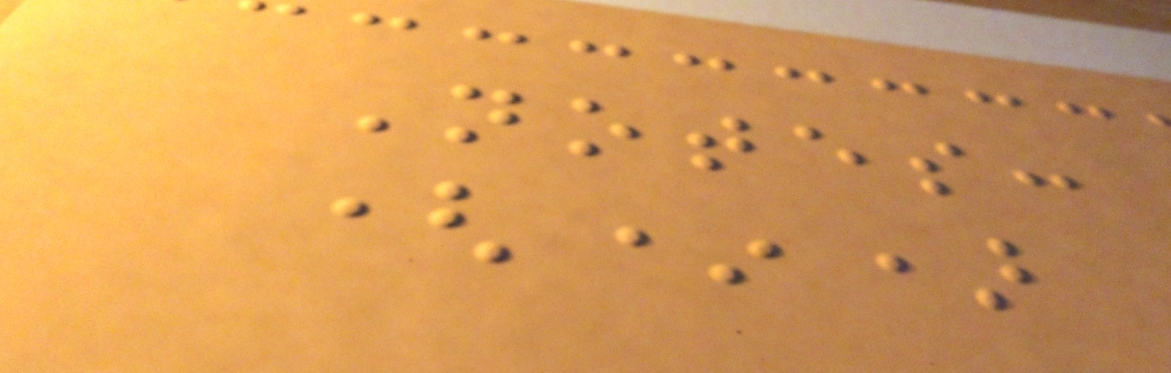Notes:
(*)
